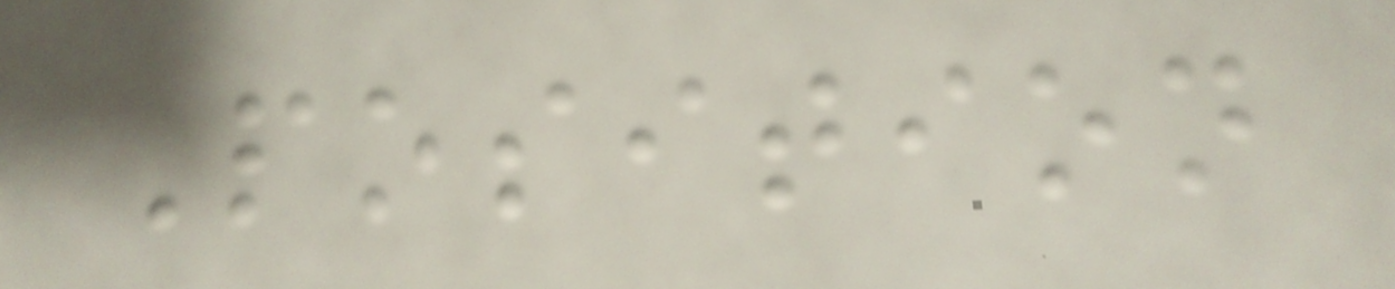Position
